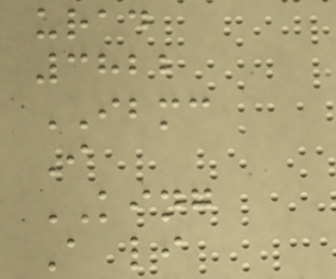urad
3822
IBMC
I
KING
A li
